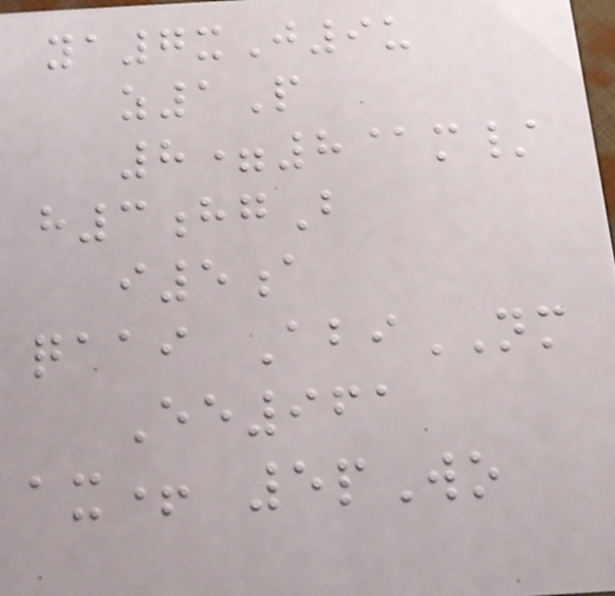ya7xJ9u
z1P
8=8@m/
h3hgB
i5a
qaai AbiNM
Ee961
ax+ 5pWo
